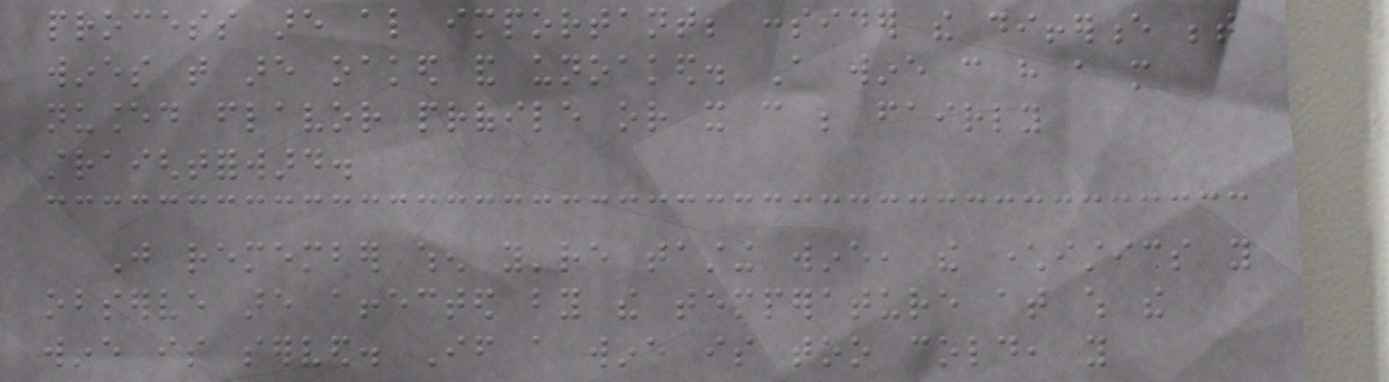process are also important; consider the difference between
wines that are oaked and unoaked. A wine can have a more
nuanced flavor profile or it can be fairly
straightforward.
Just remember when you're tasting wine, the characteristics you
observe are affected by the temperature at which the
wine is served. If a wine is too cold, you
